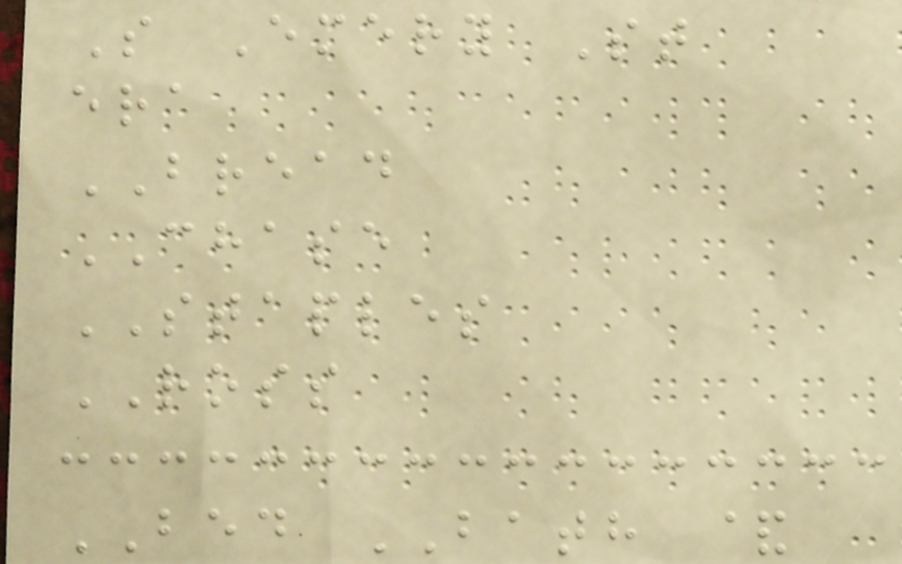S Emery St
era
BREAD
CHASE
STAPLES
ROSS
BED BATH &
